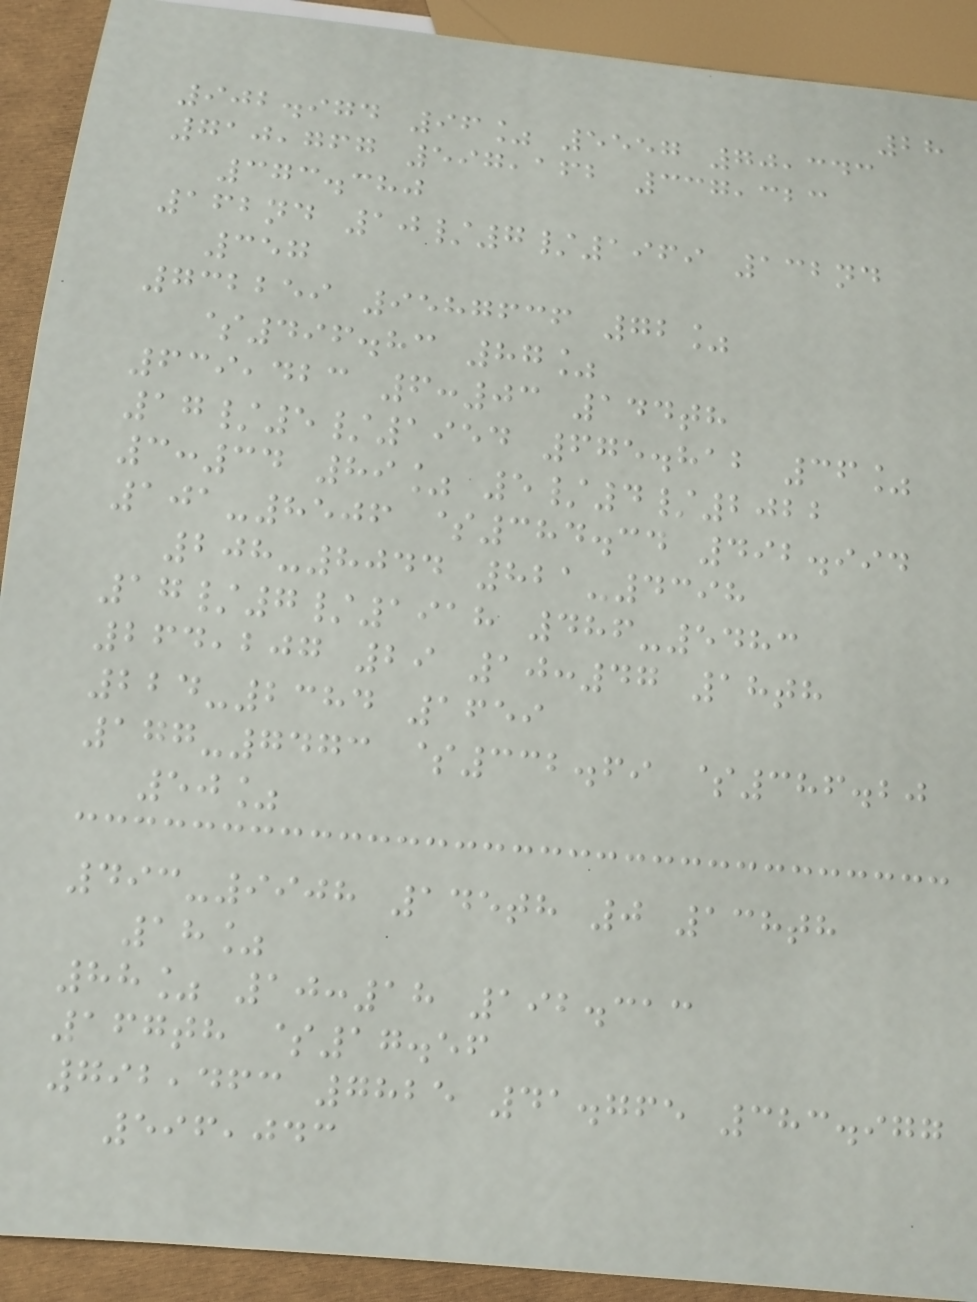28
902.974 96% 5557 70,343
710,767 597,162 337,323
373.380
162nd 10/7/1969 132nd
357
732259 9587636 72%
$496.83 87%
639,423 6:03 144th
17/5/1954 675.812 36%
3:34 89% 5/4/2022
101-8506 $384.34 492.994
208-8044 821-4398
17/7/1918 486-5483
264,207 29 10:47 18th
224-2384 1659
177-7473 $332.69 $386.20
50%
493-9908 145th 0 138th
18%
88% 10:18 192.313
167th $17.56
792,463 7825 41.765 383.977
596,043
